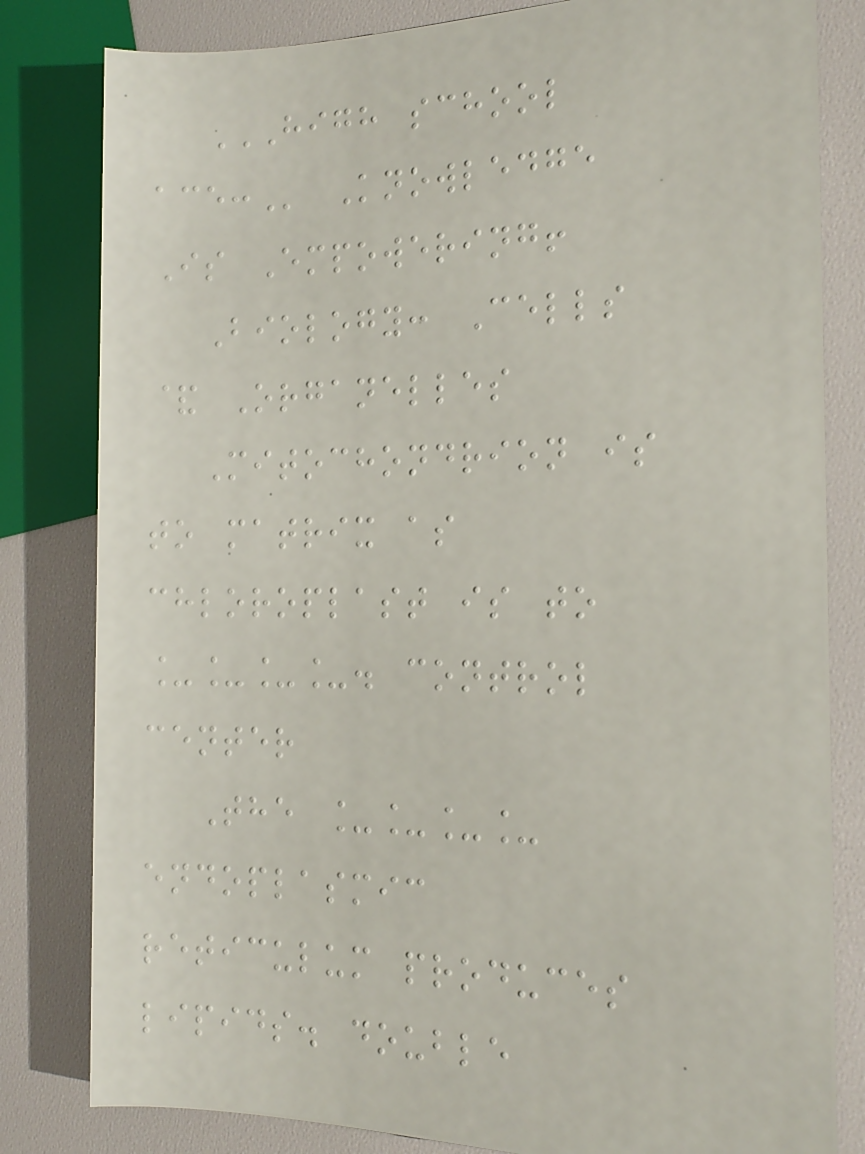HIGH SCHOOL
ACE: Knowledge
Is Empowering!
Biology: Cells
& Organelles
Mitochondrion is
to matrix as
chloroplast is to
____. control
center
The ____
endoplasmic
reticulum produces
lipids. double
